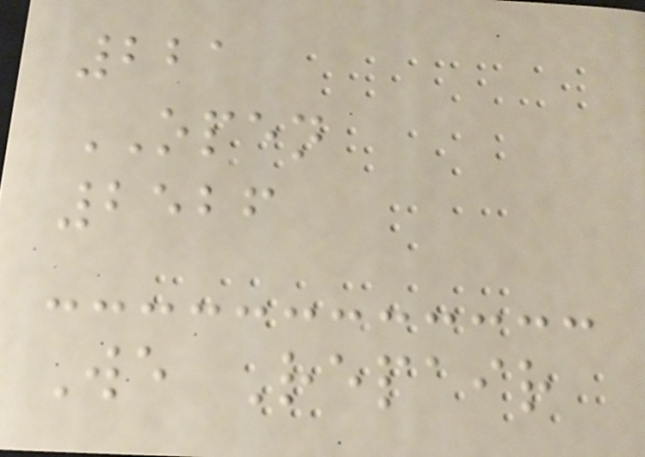221
OPEN
2526
We Repair
